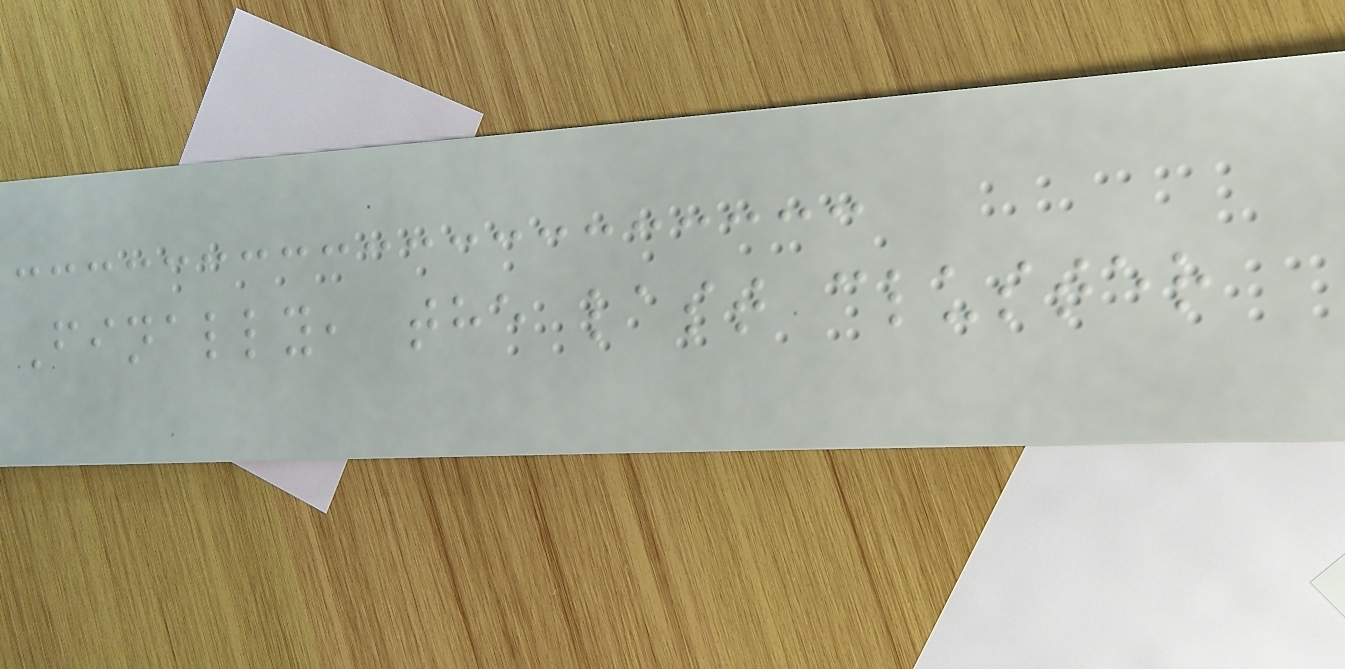Finally, the last cluster
